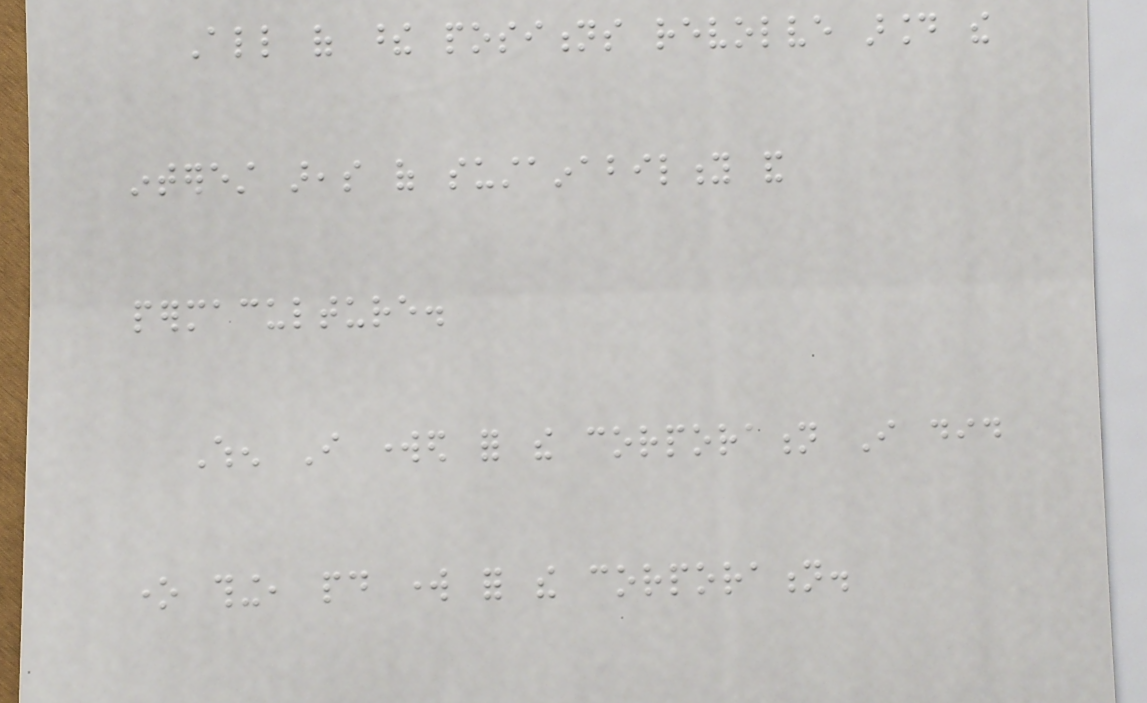All of these positions revolve around the
interest areas of sustainability and
permaculture.
When I worked for the corporation I did
one thing, paid work for the corporation.
